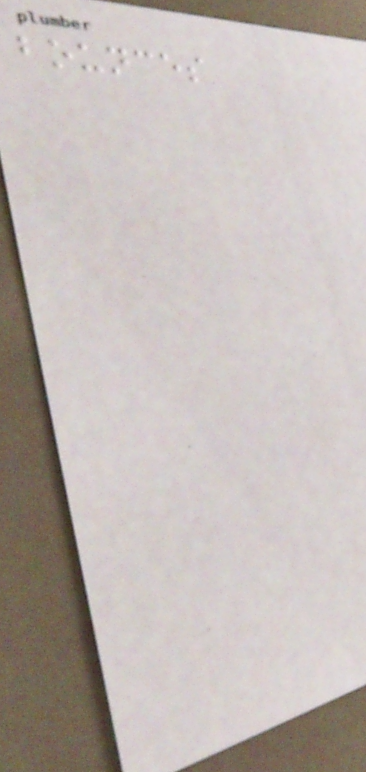bounces
